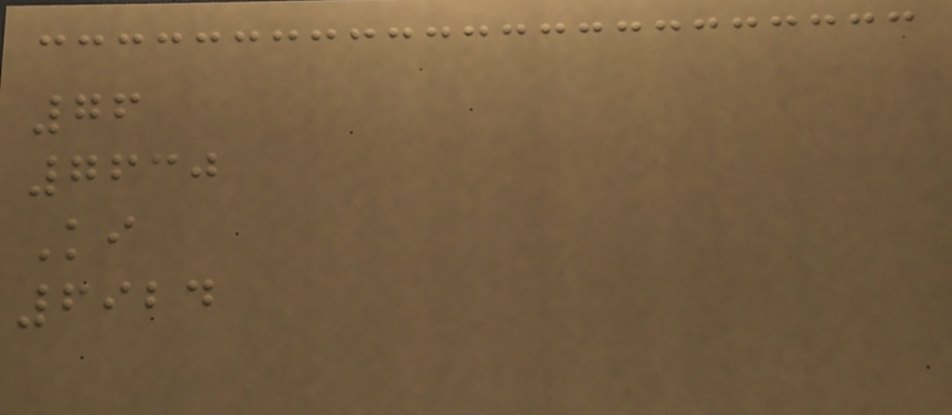76
7630
Ki
6924
